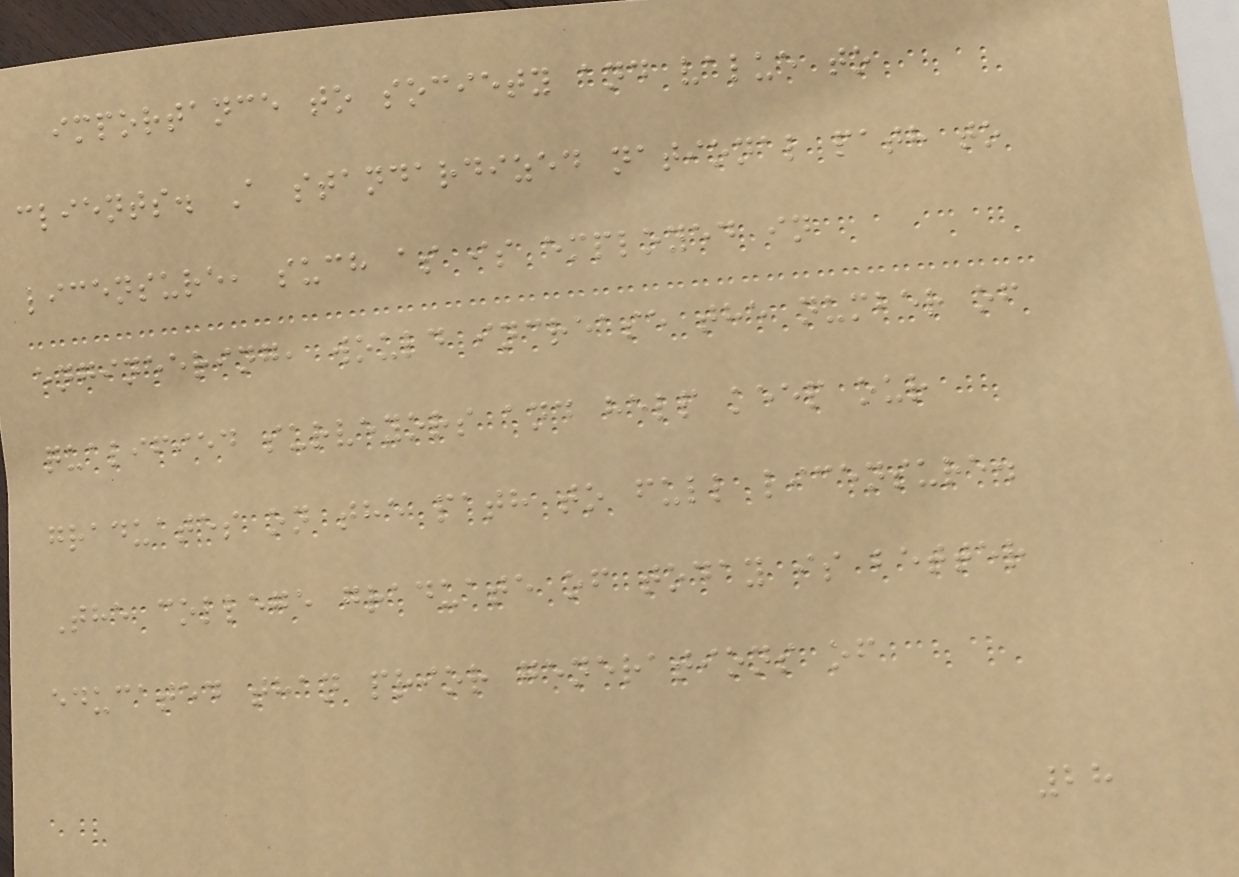importance to society and value to
clients. A standardized national path to
licensure, such as is employed in
engineering, would increase the number of
qualified surveyors and help keep our
graduates on the path to full licensure.
The college graduate of today is better
educated than prior generations of
28
